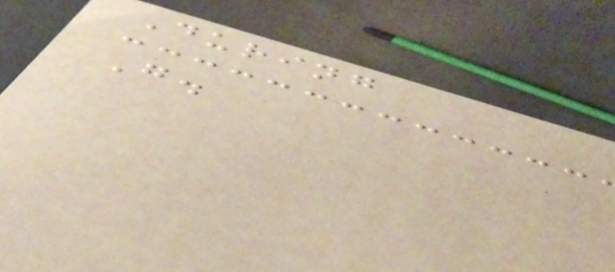During
G.
